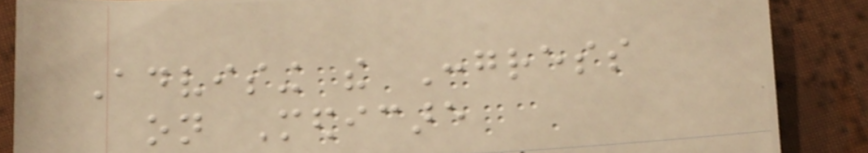Advising the Congress
on Medicare
